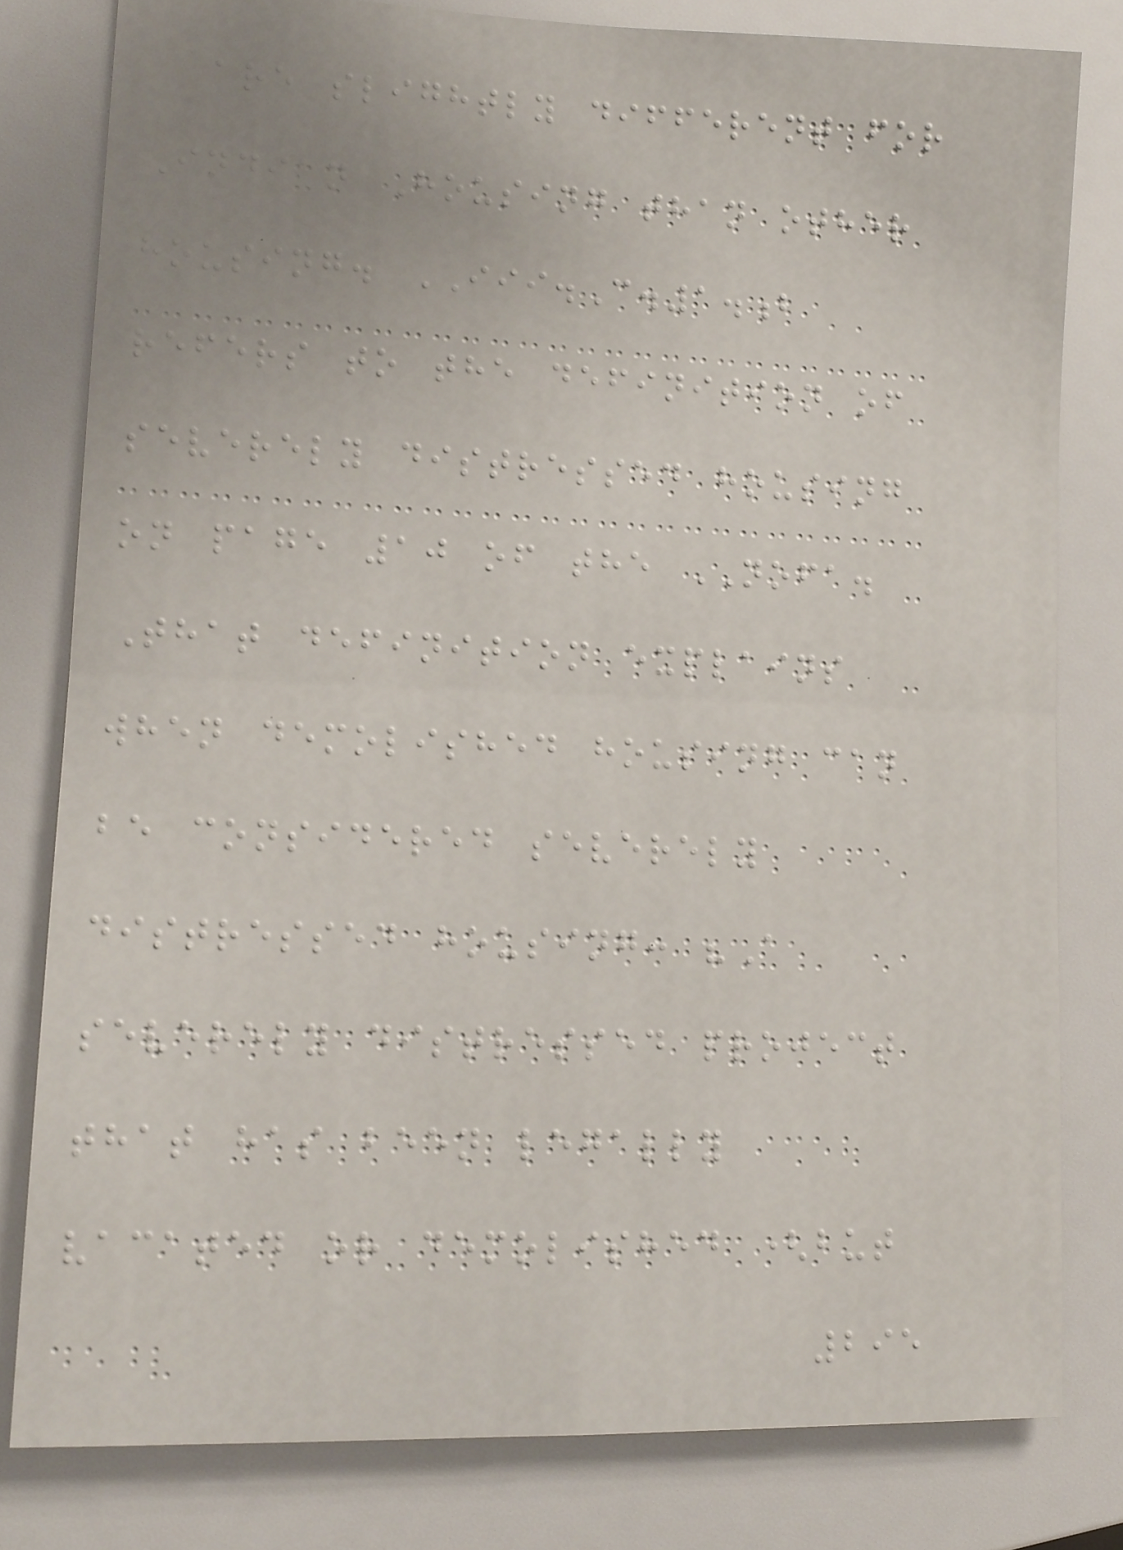are slightly different for
Indian Housing than other
housing. III.C.1.b
refers to the definition of
severely distressed housing
on page 10 of the NOFA.
That definition explains
when demolished housing can
be considered severely
distressed housing: "A
severely distressed project
that has been legally
vacated or demolished (but
295
